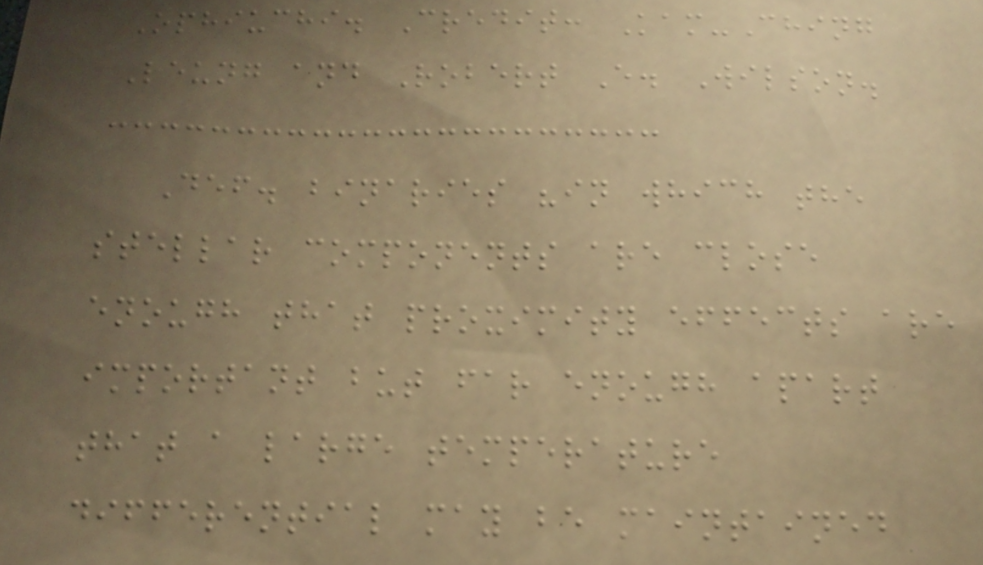Ophiuchi. Credit: Kam-Ching
Leung and Robert E. Wilson.
Def. binaries "in which the
stellar components are close
enough that proximity effects are
important but far enough apart
that a large temperature
differential may be maintained
